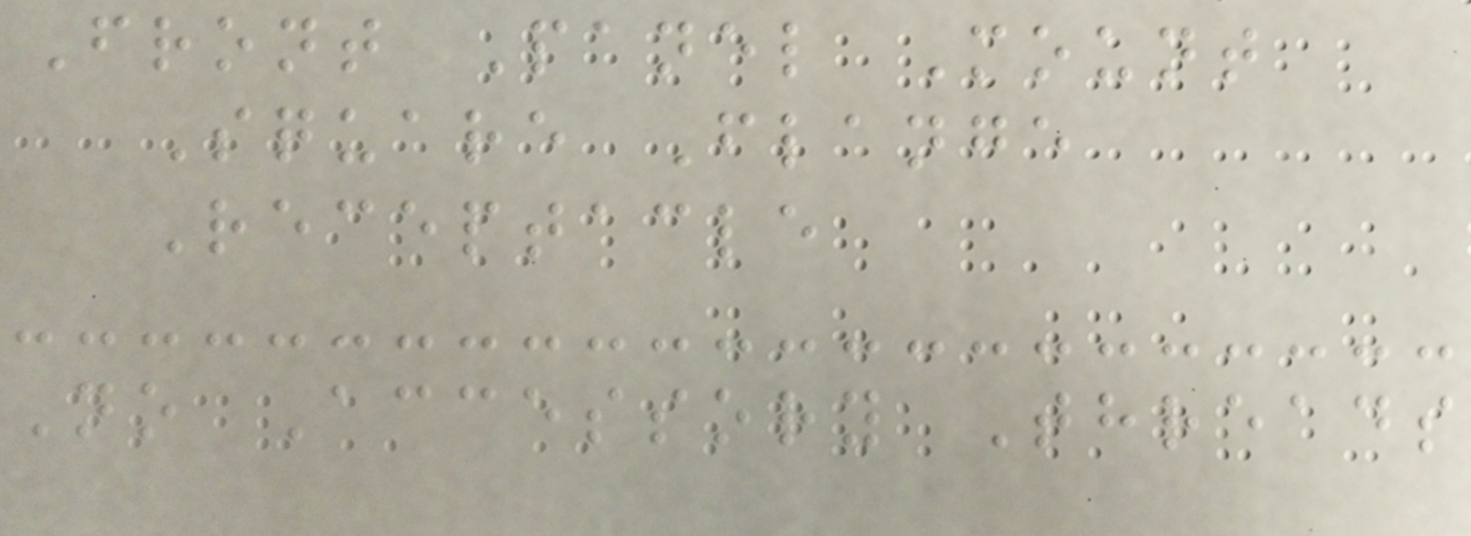Front Panel Mount
Square Flange
Receptacle
No Accessory Threads
